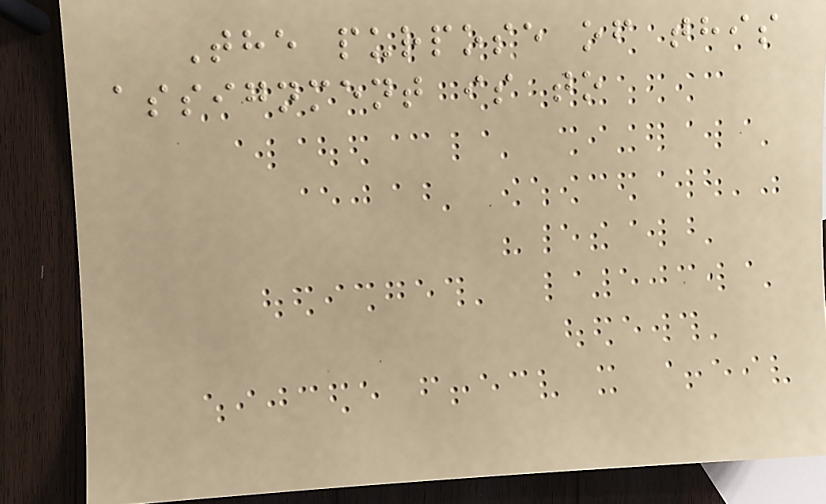The purpose of this
assignment is to
